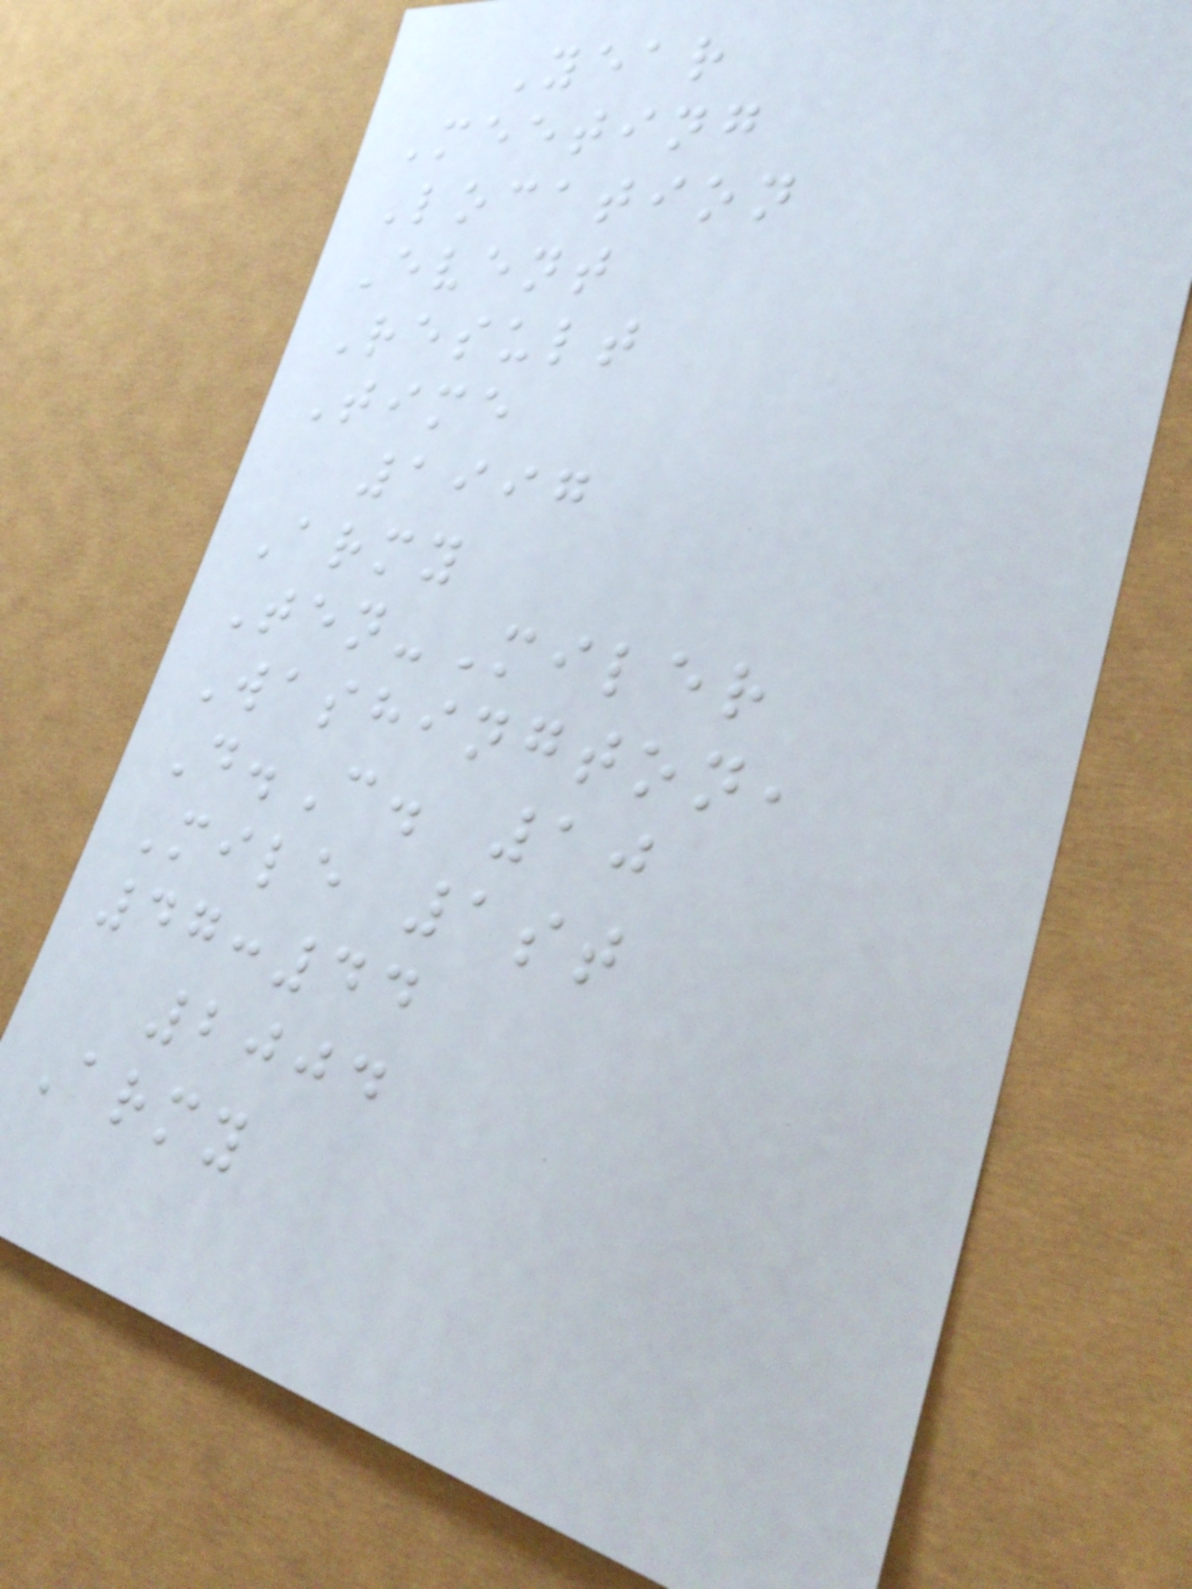Year
Meeting
Location
Event
Result
Time
1997
Army
Ten-Miler
Washington,
D.C. 10
Mile 1st
47:44
2004
Army
